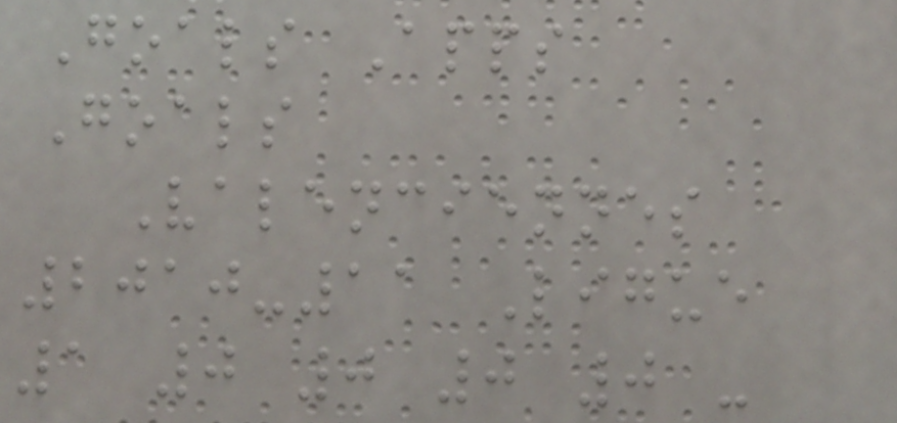Goals Apps
Goals
Valenciennes
2010-11 Ligue
1 0 0 0 0 -
